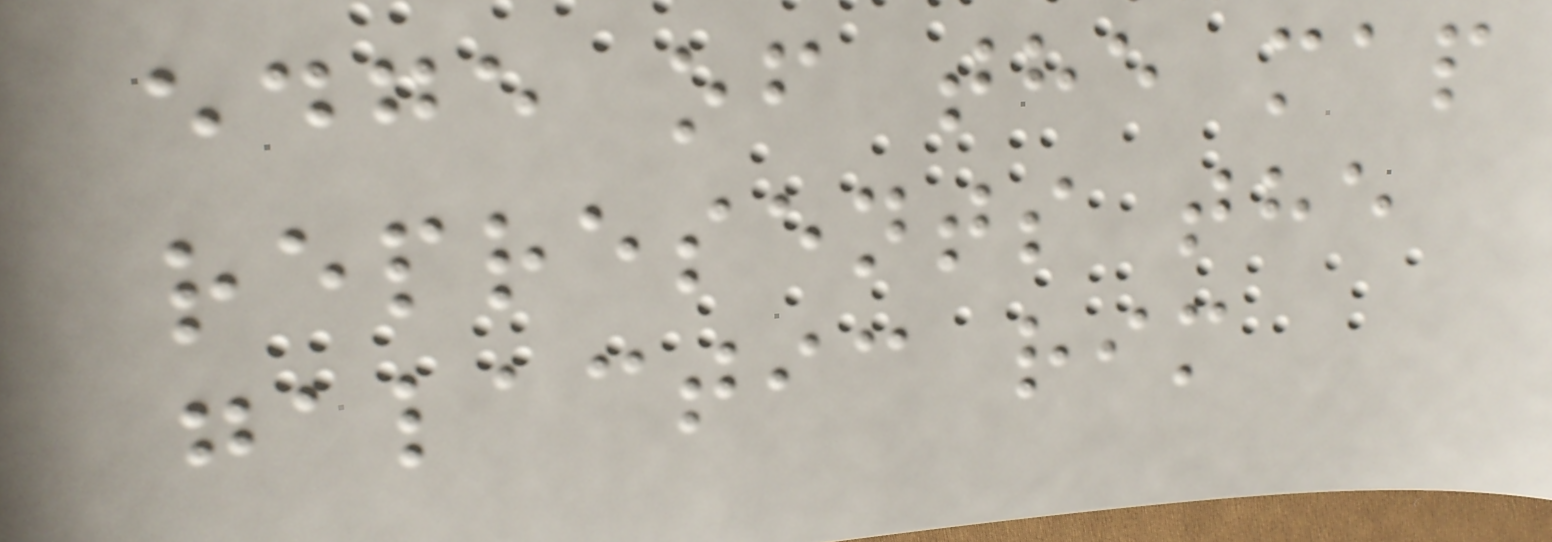edge of the map
represents the
galactic rim
